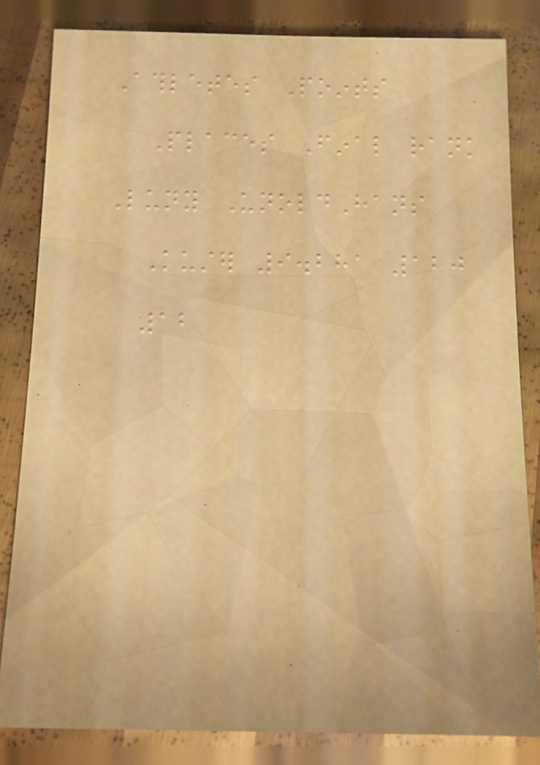Athletes Points
Places Final rank
Luny UnoldHans
Kuster 9.281 120
12
